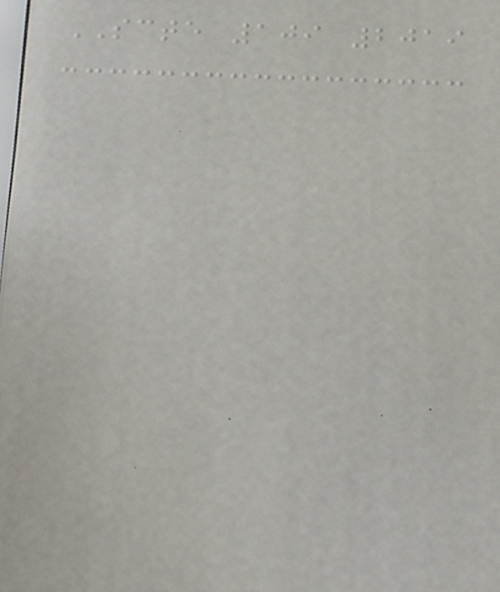SCTE 109 2019
